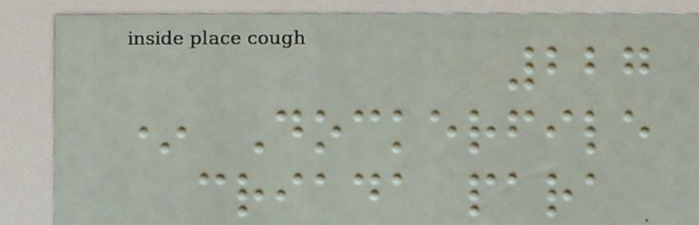227
* Dockerfile
criada para
